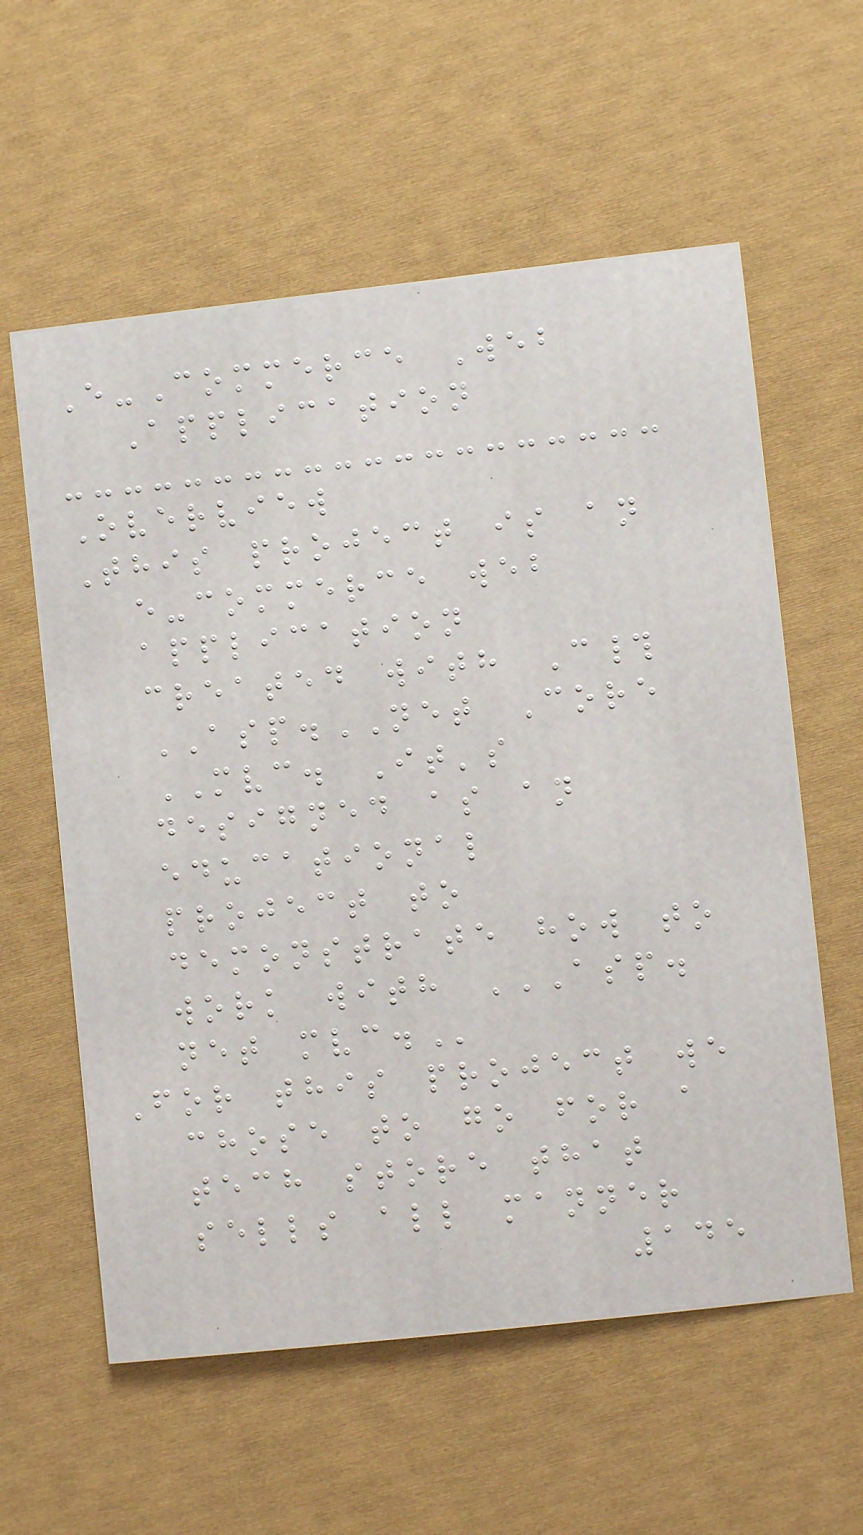E-Commerce Web
Application
Overview
This project is an
e-commerce web
application
created with C#
ASP.NET Core
MVC. It's
designed as an
educational
project to
demonstrate how to
work with ASP.
NET MVC.
For this project we
chose to go for a
tech store that
sells all manner
145
